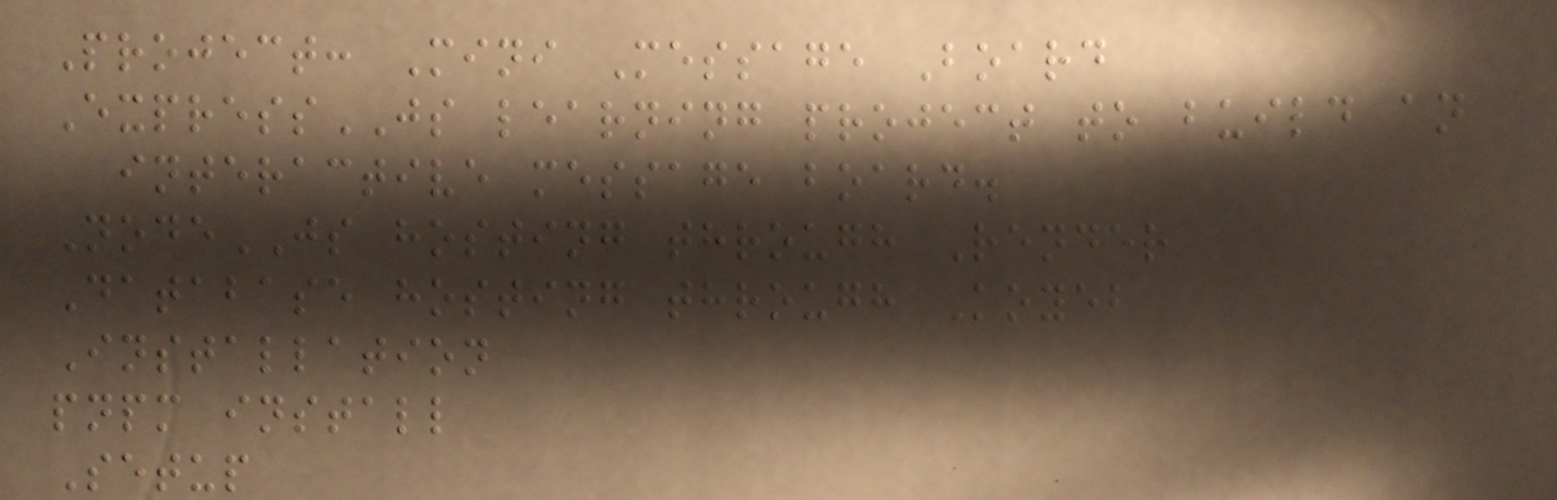Project: Mini Message Board
ExpressJS learning project to build an
interactive message board.
NodeJS hosting through Render
Database hosting through Koyeb
Installation
pnpm install
Setup
